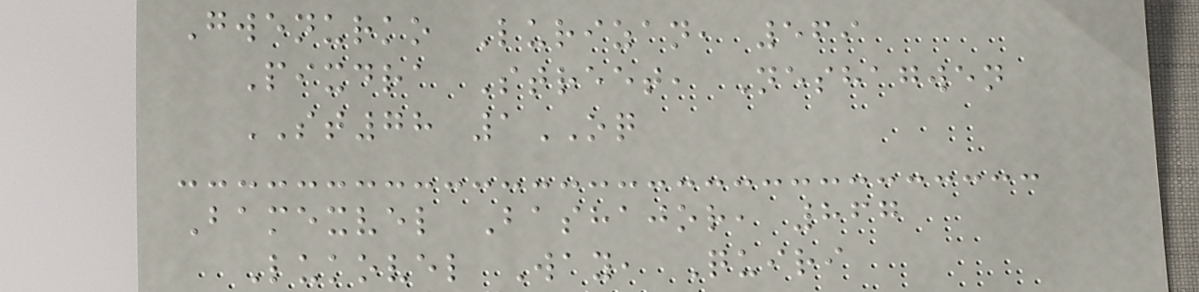Gwenurko Lurizan, 569
Pixdra Street, Neshagwen
ST78 1OQ
Bamexvel Bashajor, 867
Lukovel Way, Quiri
